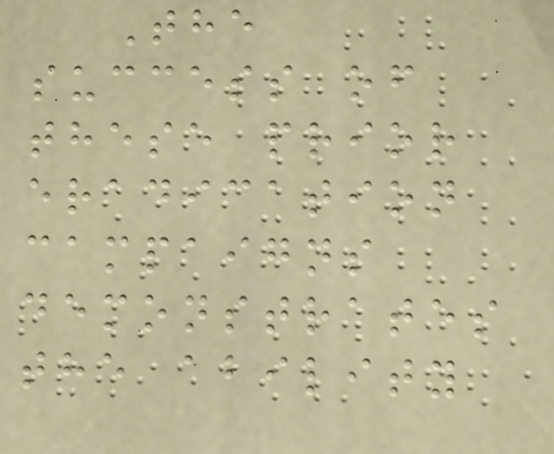The
success of
these prior
eradication
campaigns
demonstrates
the ability
